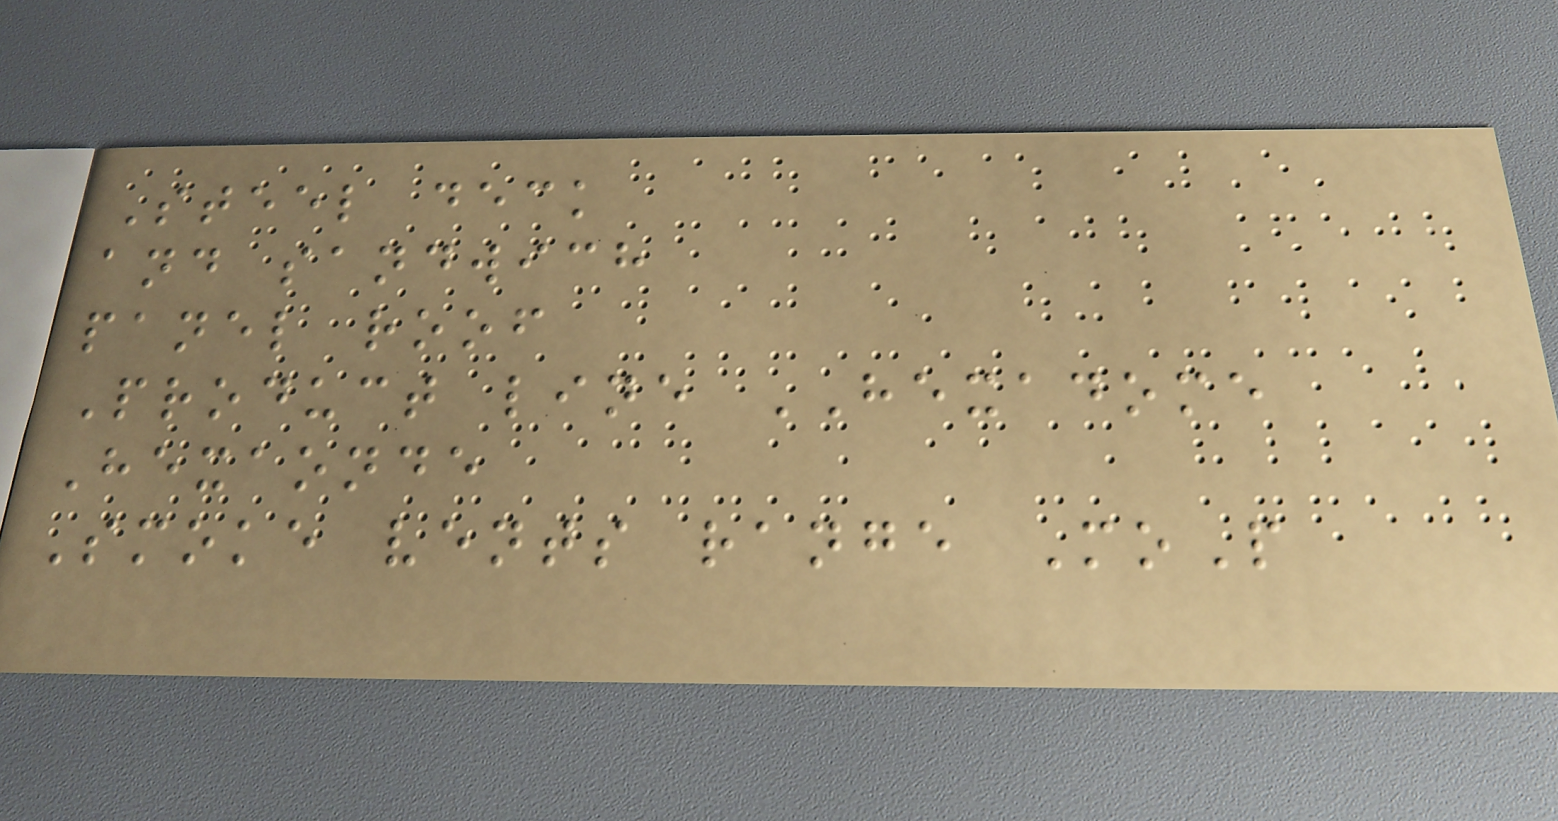Steel deck
and sandwich
panel roof
Product line HEXADOME
Hexaonde
Smoke vents range MoP
